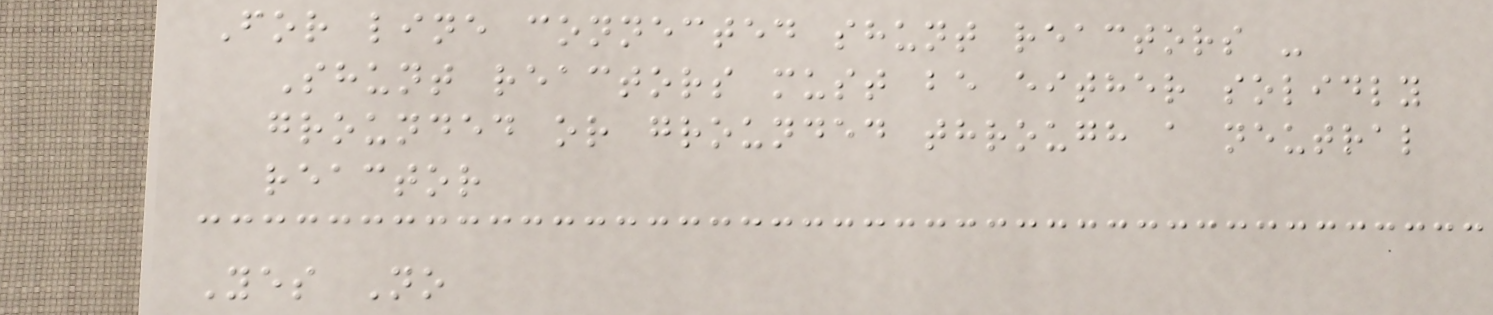For line connected shunt reactors -
Shunt reactors must be either solidly
grounded or grounded through a neutral
reactor
Yes No
